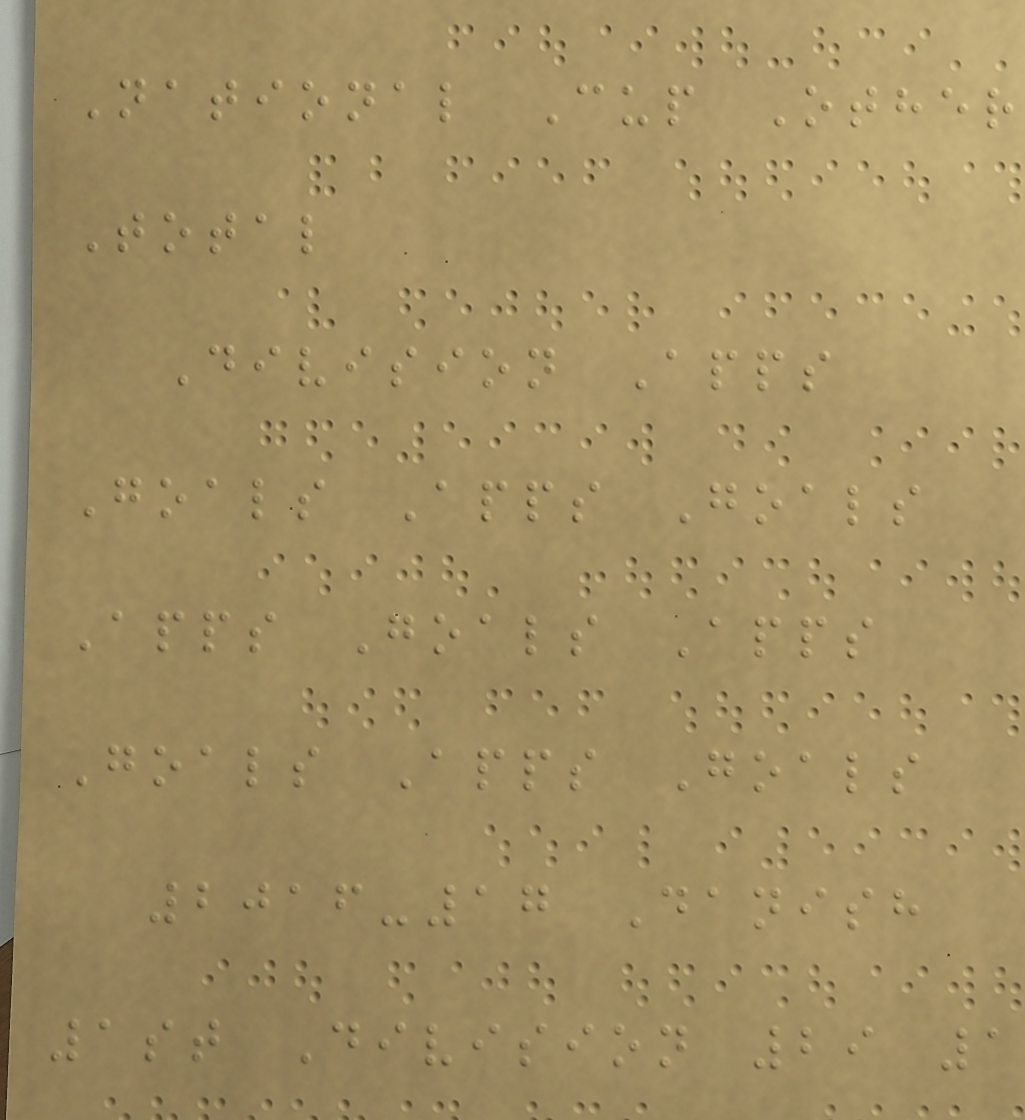National Cup Other
Total
Division Apps
Goals Apps Goals
Apps Goals Apps
Goals Apps Goals
2016-17 Danish
1st Division 29 1
